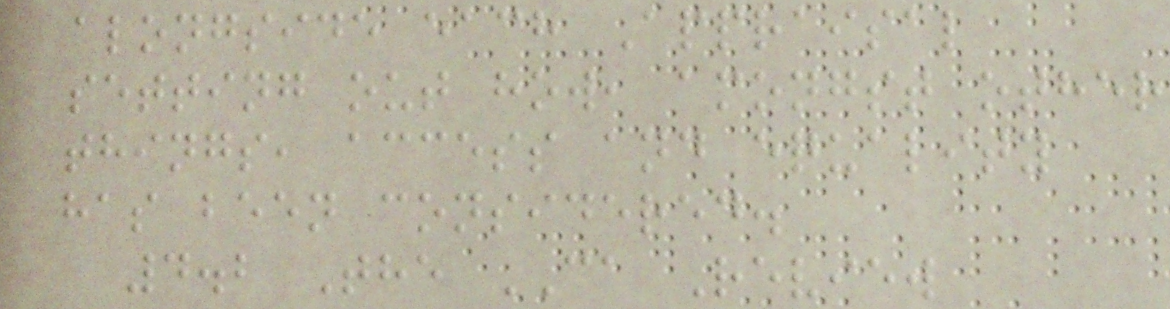alongside each Appraisal
setting out how, amongst other
things, access and equality
has been considered.
4.2 The CA Review
